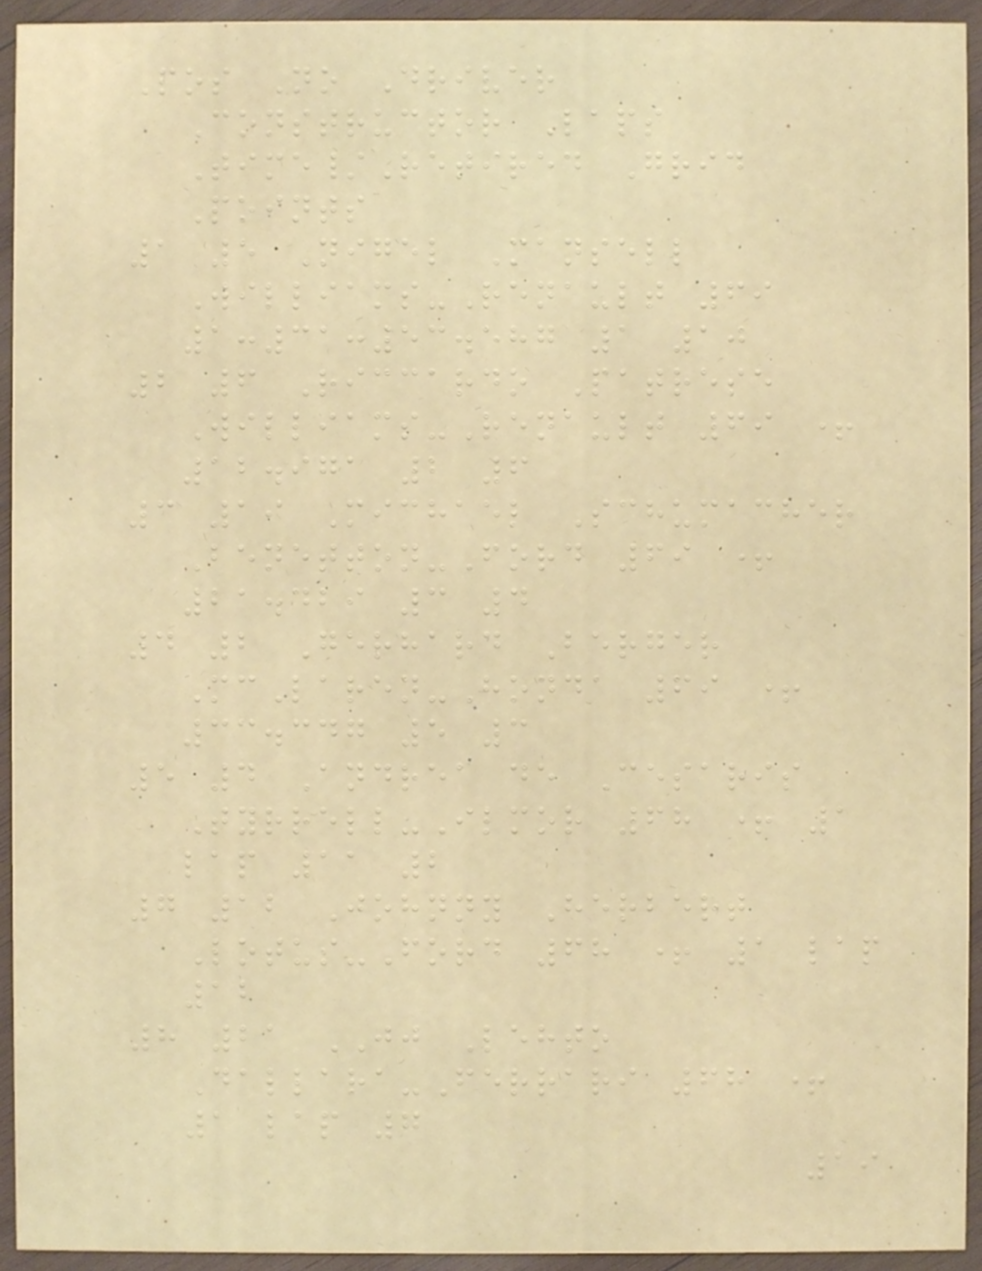Pos No Driver
Constructor Laps
Time/Retired Grid
Points
1 5 Nigel Mansell
Williams-Renault 69
1:31:53.587 1 10
2 6 Riccardo Patrese
Williams-Renault 69 +
12.971 2 6
3 19 Michael Schumacher
Benetton-Ford 69 +
21.429 3 4
4 2 Gerhard Berger
McLaren-Honda 69 +
33.347 5 3
5 4 Andrea de Cesaris
Tyrrell-Ilmor 68 + 1
lap 11 2
7 12 Johnny Herbert
Lotus-Ford 68 + 1 lap
12
8 21 JJ Lehto
Dallara-Ferrari 68 +
1 lap 7
19
